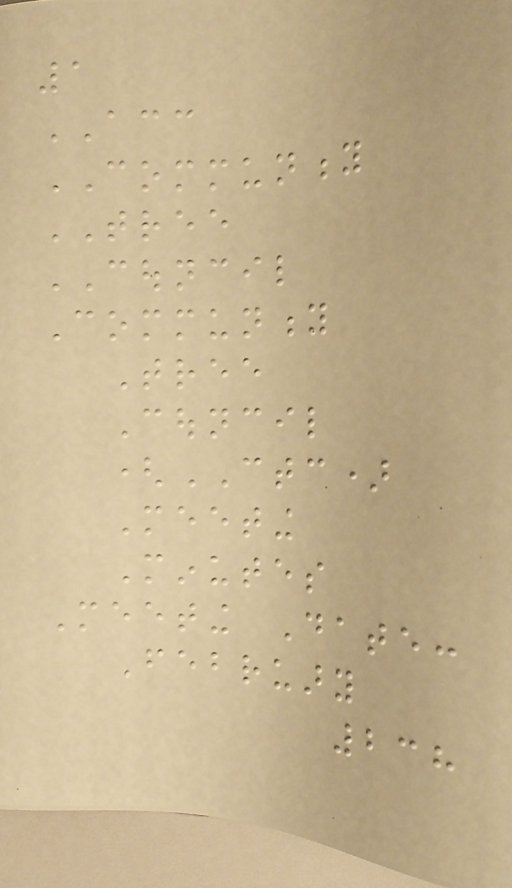1
ACC
COMMUNITY
TREE
COUNCIL
Community
Tree
Council
(CTC)
Meeting
Minutes
Meeting Date:
February
238
